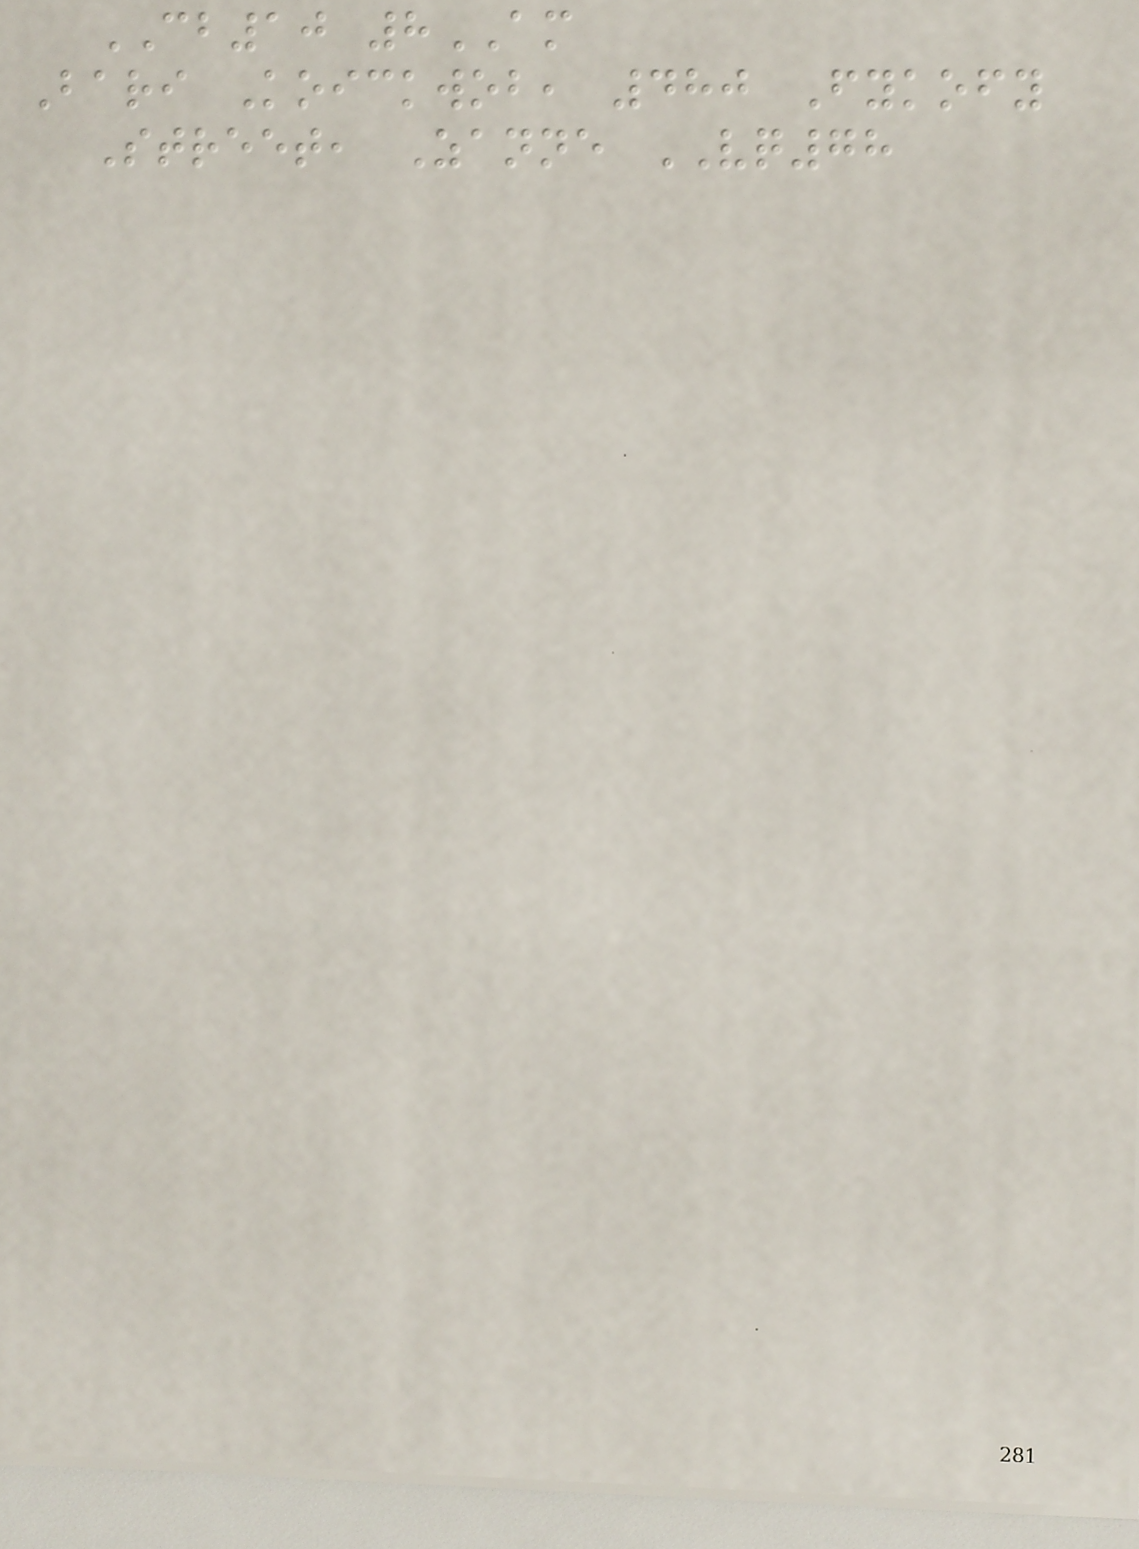CB10 8AM
Bari Koickwob, 480 Fykofy
Street, Zanne VQ78
